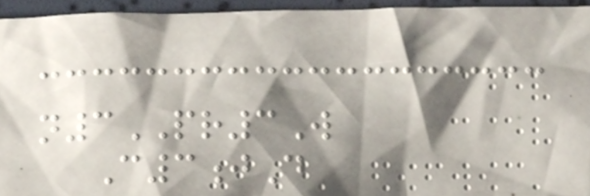n3PR3W
C3jD
